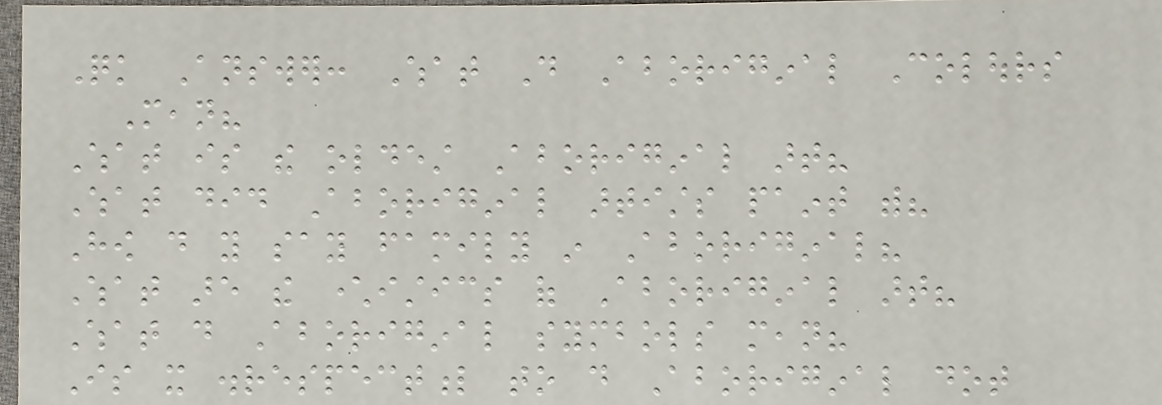Quick Answer: What Do Aboriginal Colours
Mean?
What is the oldest Aboriginal art?
What did Aboriginal artists paint with?
How do you say family in Aboriginal?
What are the characteristics of Aboriginal art?
What do Aboriginal symbols mean?
Is it disrespectful to do Aboriginal dot
